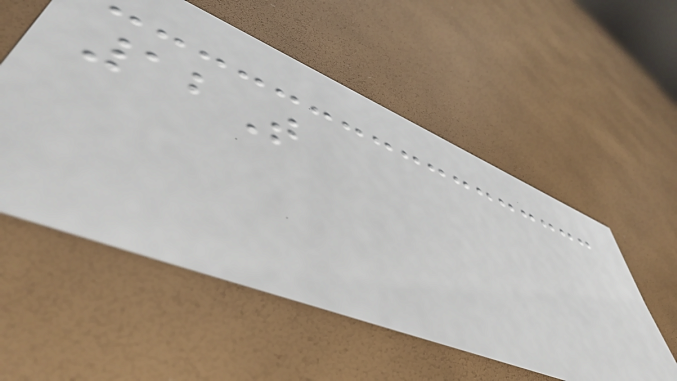12T
